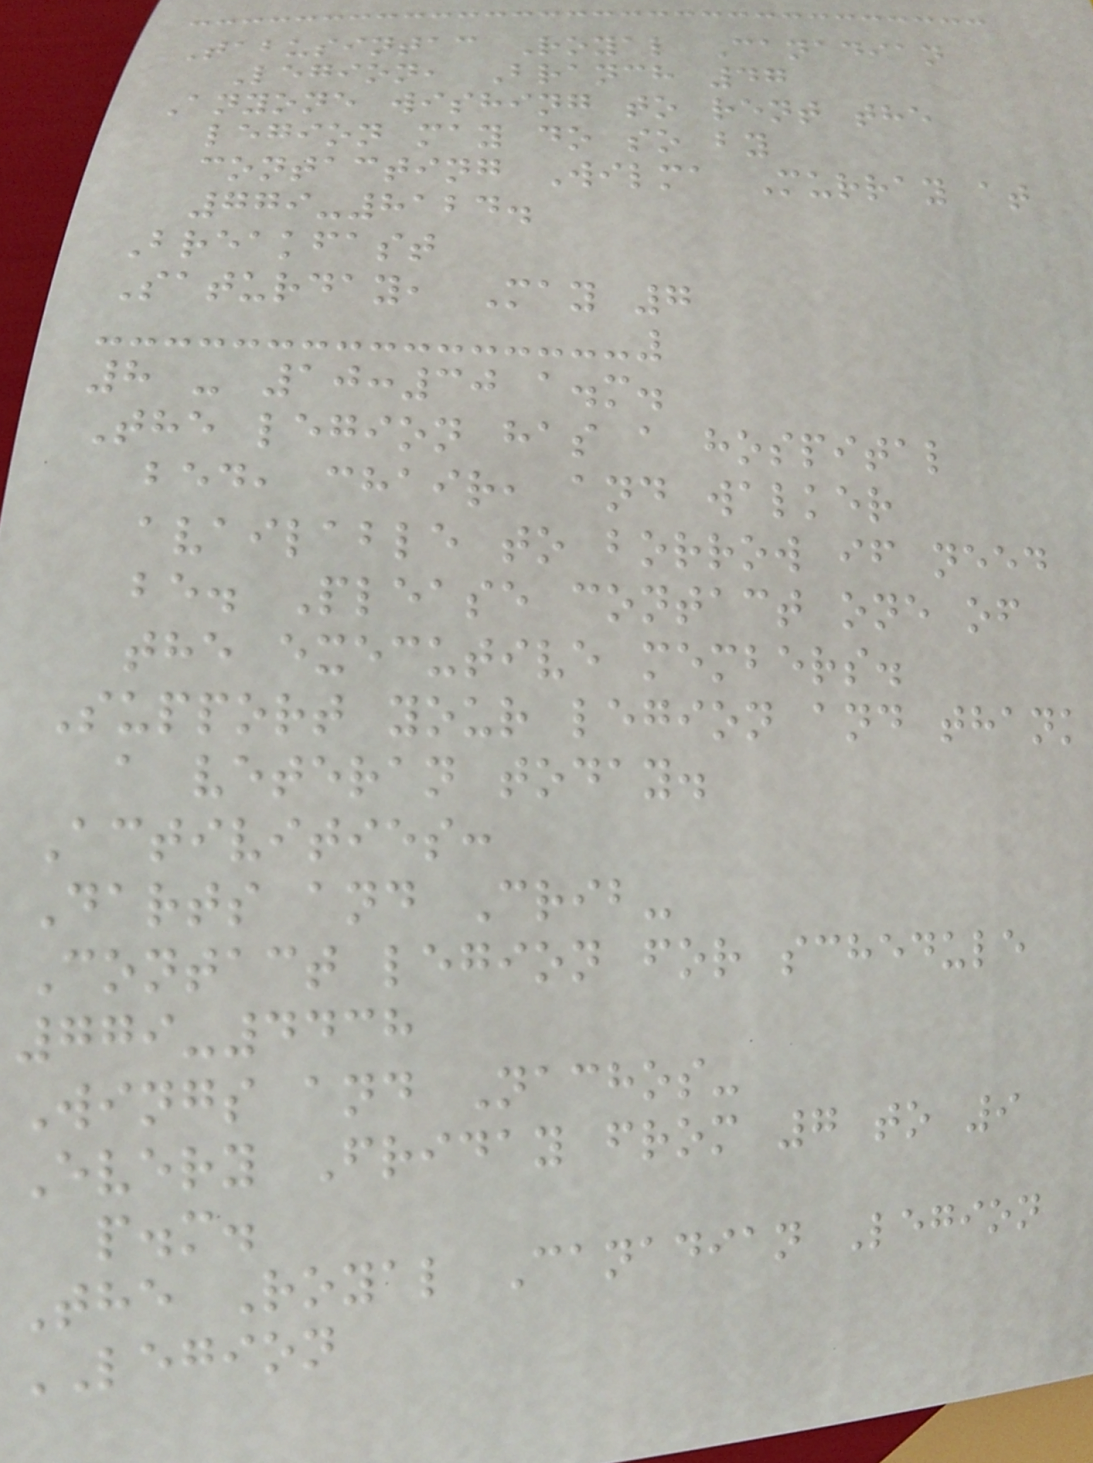Tabusintac Royal Canadian
Legion, Branch 47
Anyone wishing to rent the
legion may do so by
contacting Wilma Murray at
779-8124.
Breakfast
Saturday, May 7
8 - 10:30 a.m.
The legion has a hospital
bed, chair, and walker
available to borrow if need
be. Please contact one of
the executive members.
Support your legion and thank
a veteran today.
Activities:
Darts and Crib-
Contact legion for schedule
779-4438
Wings and Nachos-
Every Friday from 7 to 9
p.m.
The Royal Canadian Legion
LEGION
